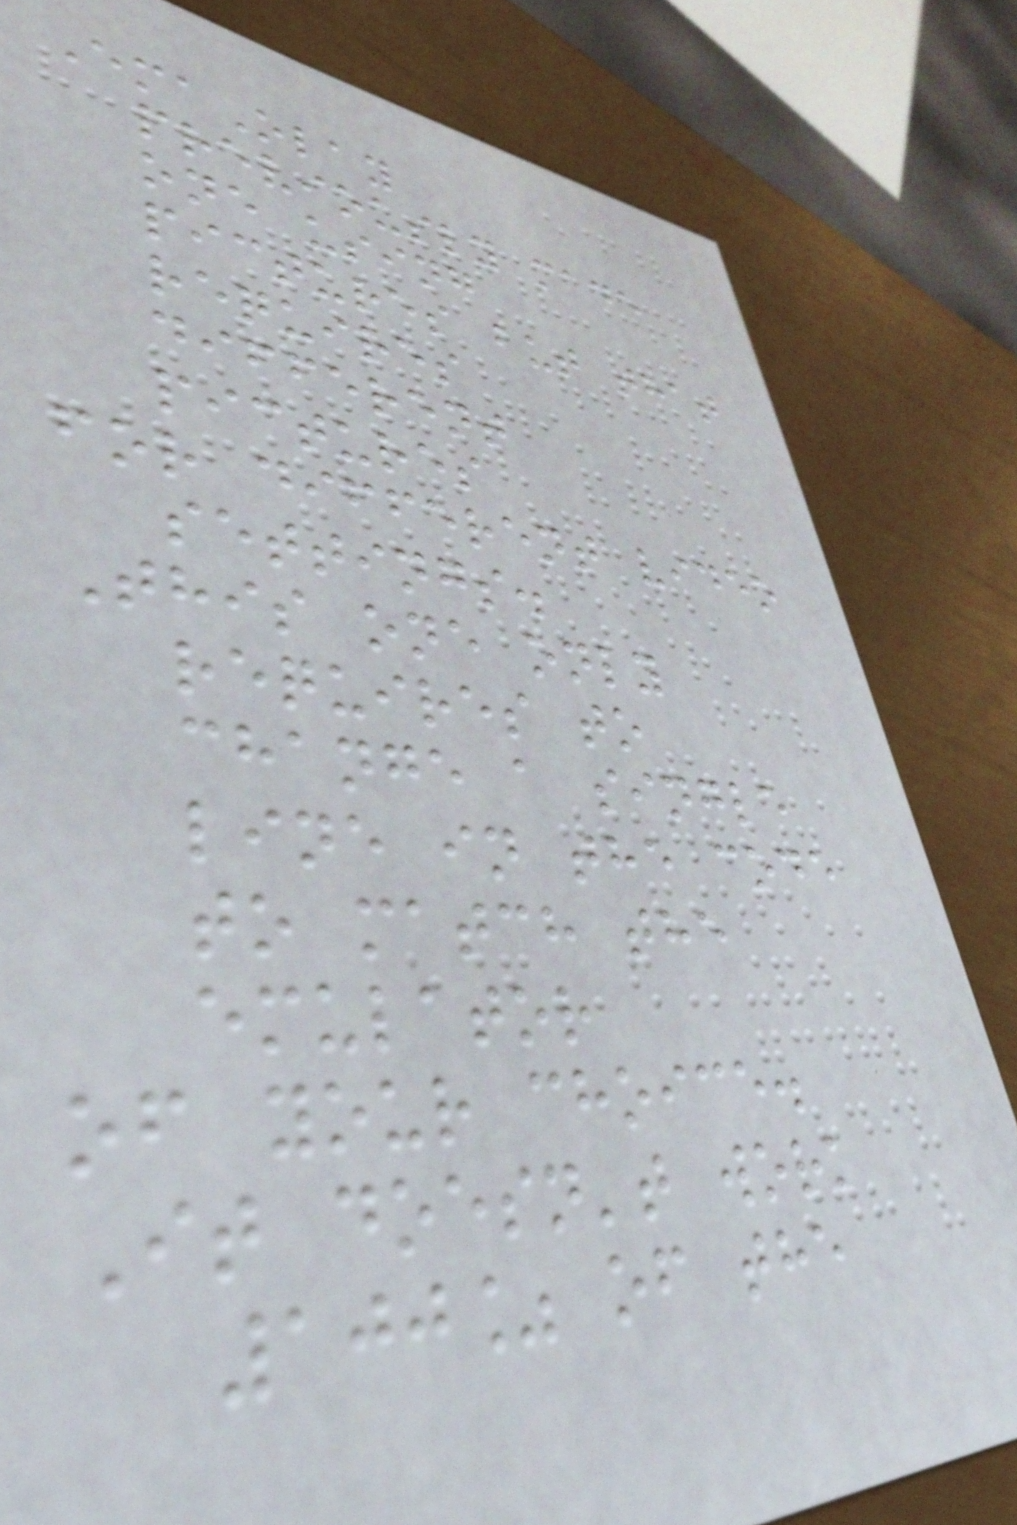EmaOlay
previously made
one using
pictures but that
requires
different
pictures
for different video
settings.
This one only
requires to
change a single
line in the code
to match the
emulator
of your choice.
It doesn't work
100% of the
